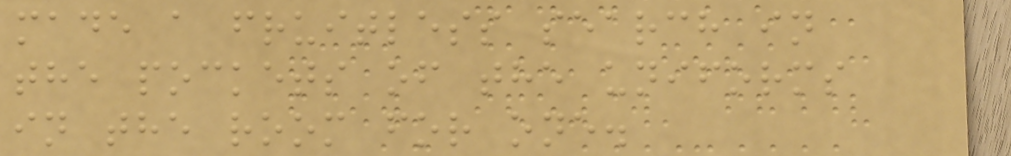made a fruitless search in
the pockets of the uniforms
in the room for one.
